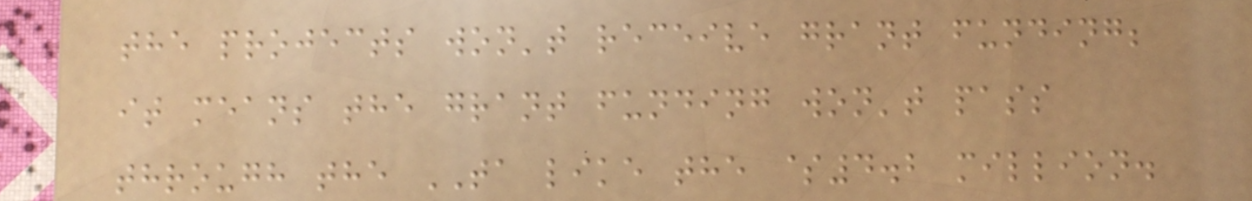the projects won't receive grant funding;
it means the grant funding won't pass
through the TA like the $4.2 million.
